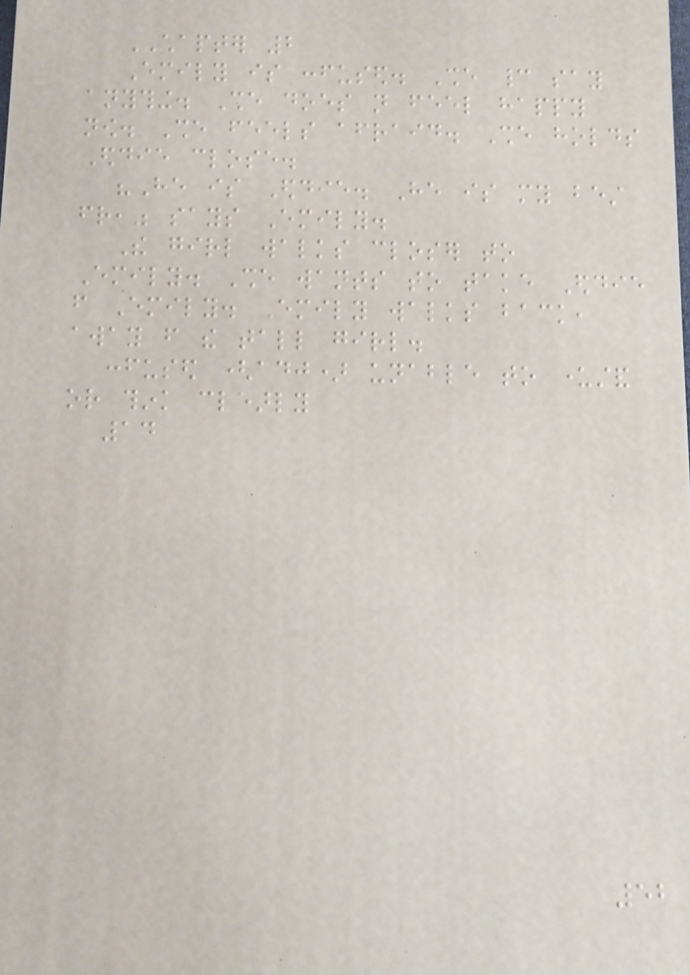CHAPTER 2
Emily is confused. She cannot say
anything. She does not feel happy
now. She feels afraid. She holds
Eddie close.
"He is Eddie. He is my best
friend," says Emily.
The girl walks closer to
Emily. She wants to take Eddie
from Emily. Emily walks back,
away from the tall girl.
confused (adj) unable to understand
or think clearly
14
52
